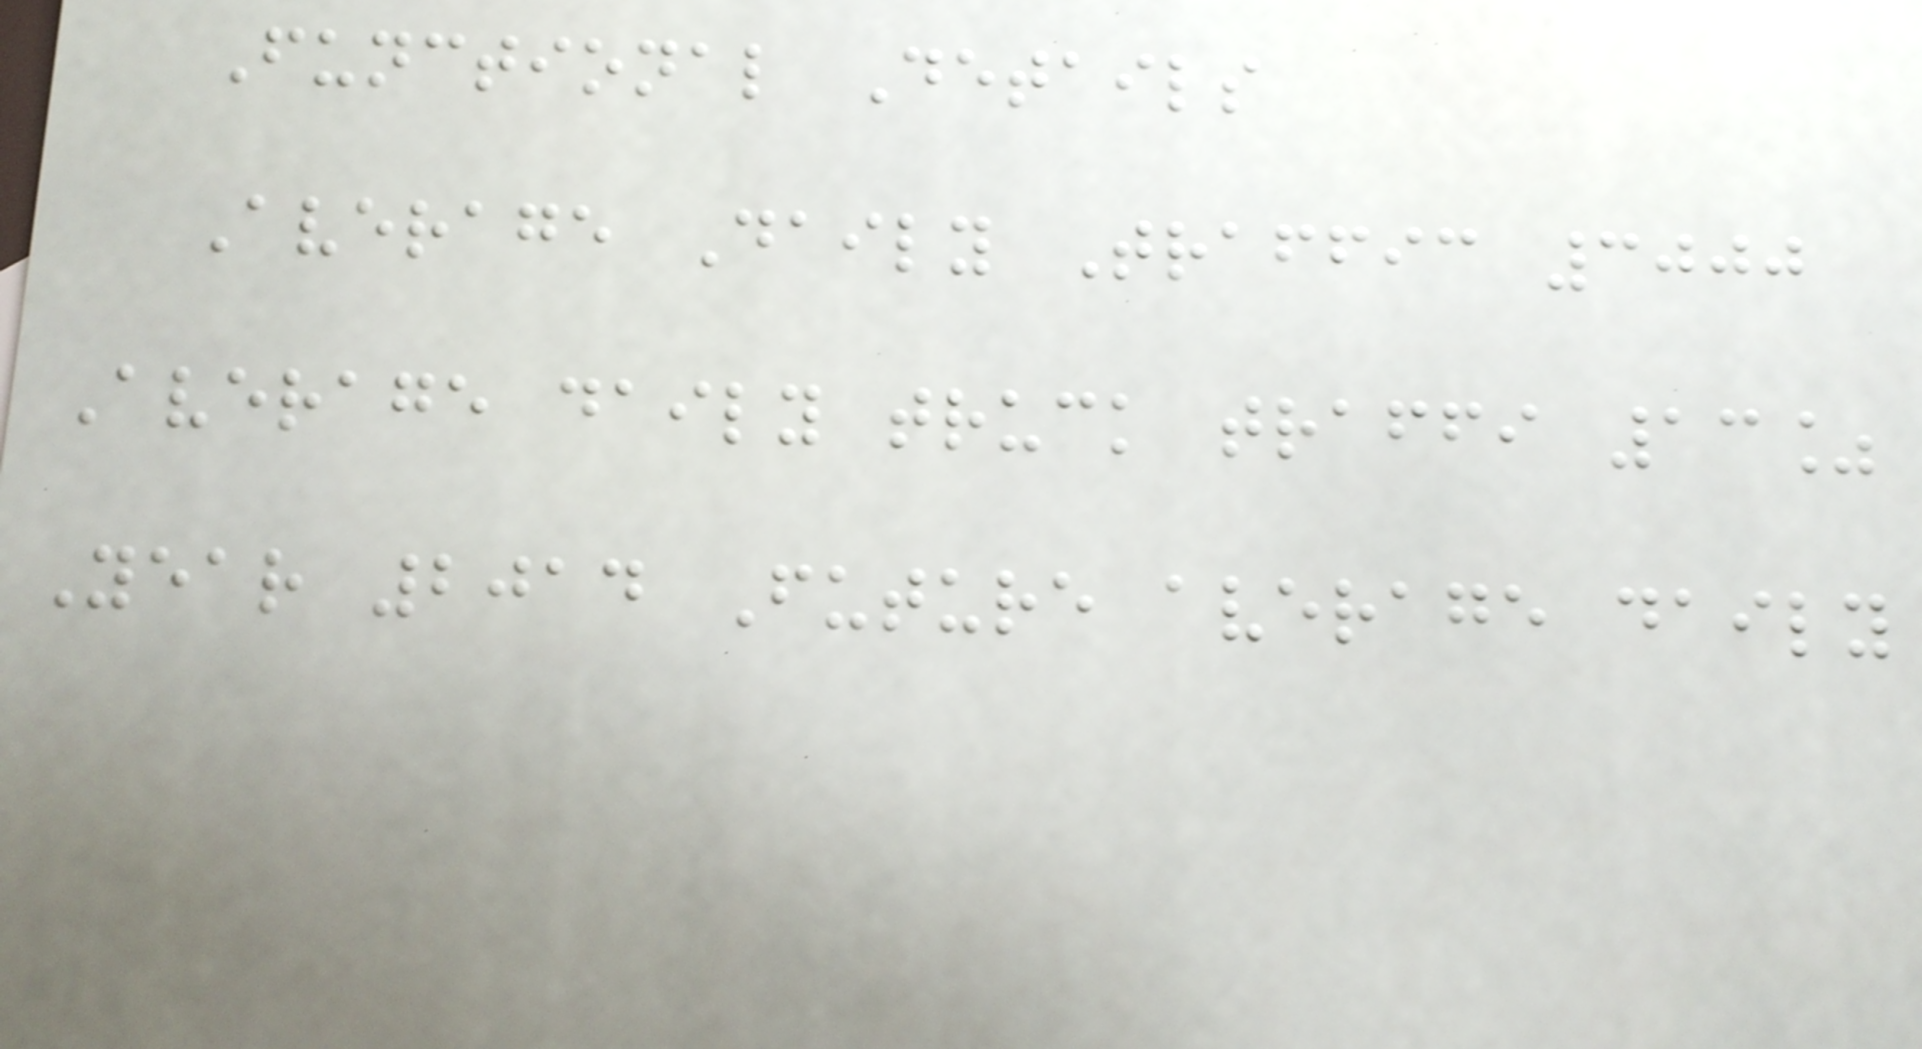Functional Details
Average Daily Traffic 3000
Average daily truck traffi 13%
Year 2014 Future average daily
